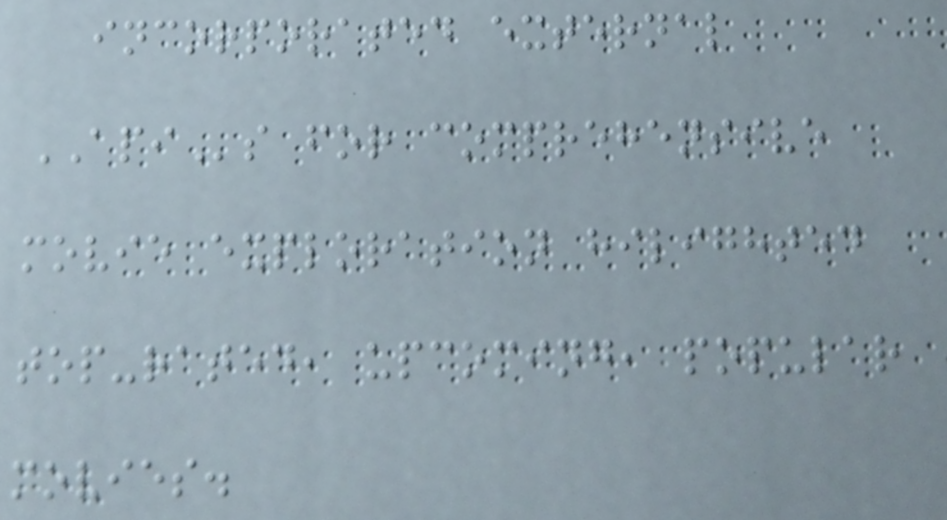incorporated external
APIs for comprehensive
movie exploration hilighted
top-rated, upcoming, popular
movies.
